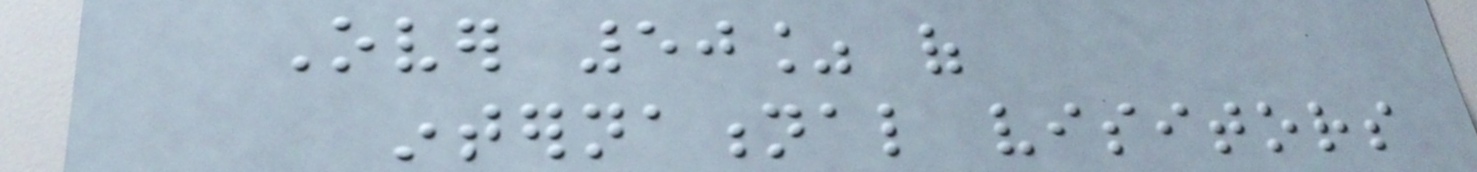Over 50% of
international visitors
